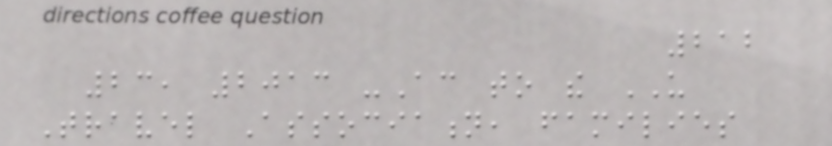212
23, 2013 -According to the US
Travel Association, families
